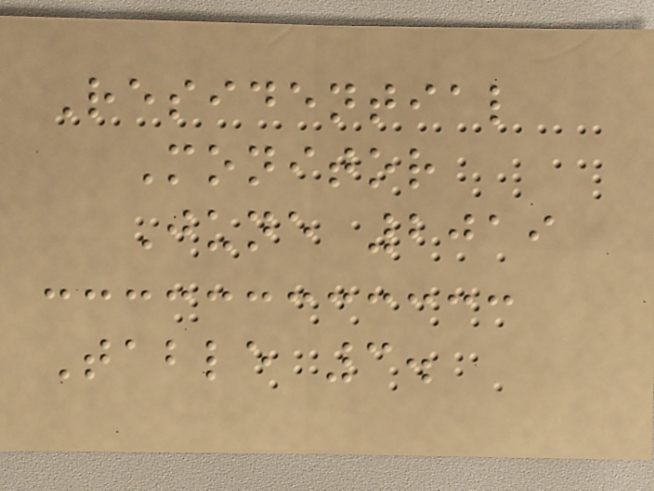Residential
Monitor
June 2019
Table 3.
